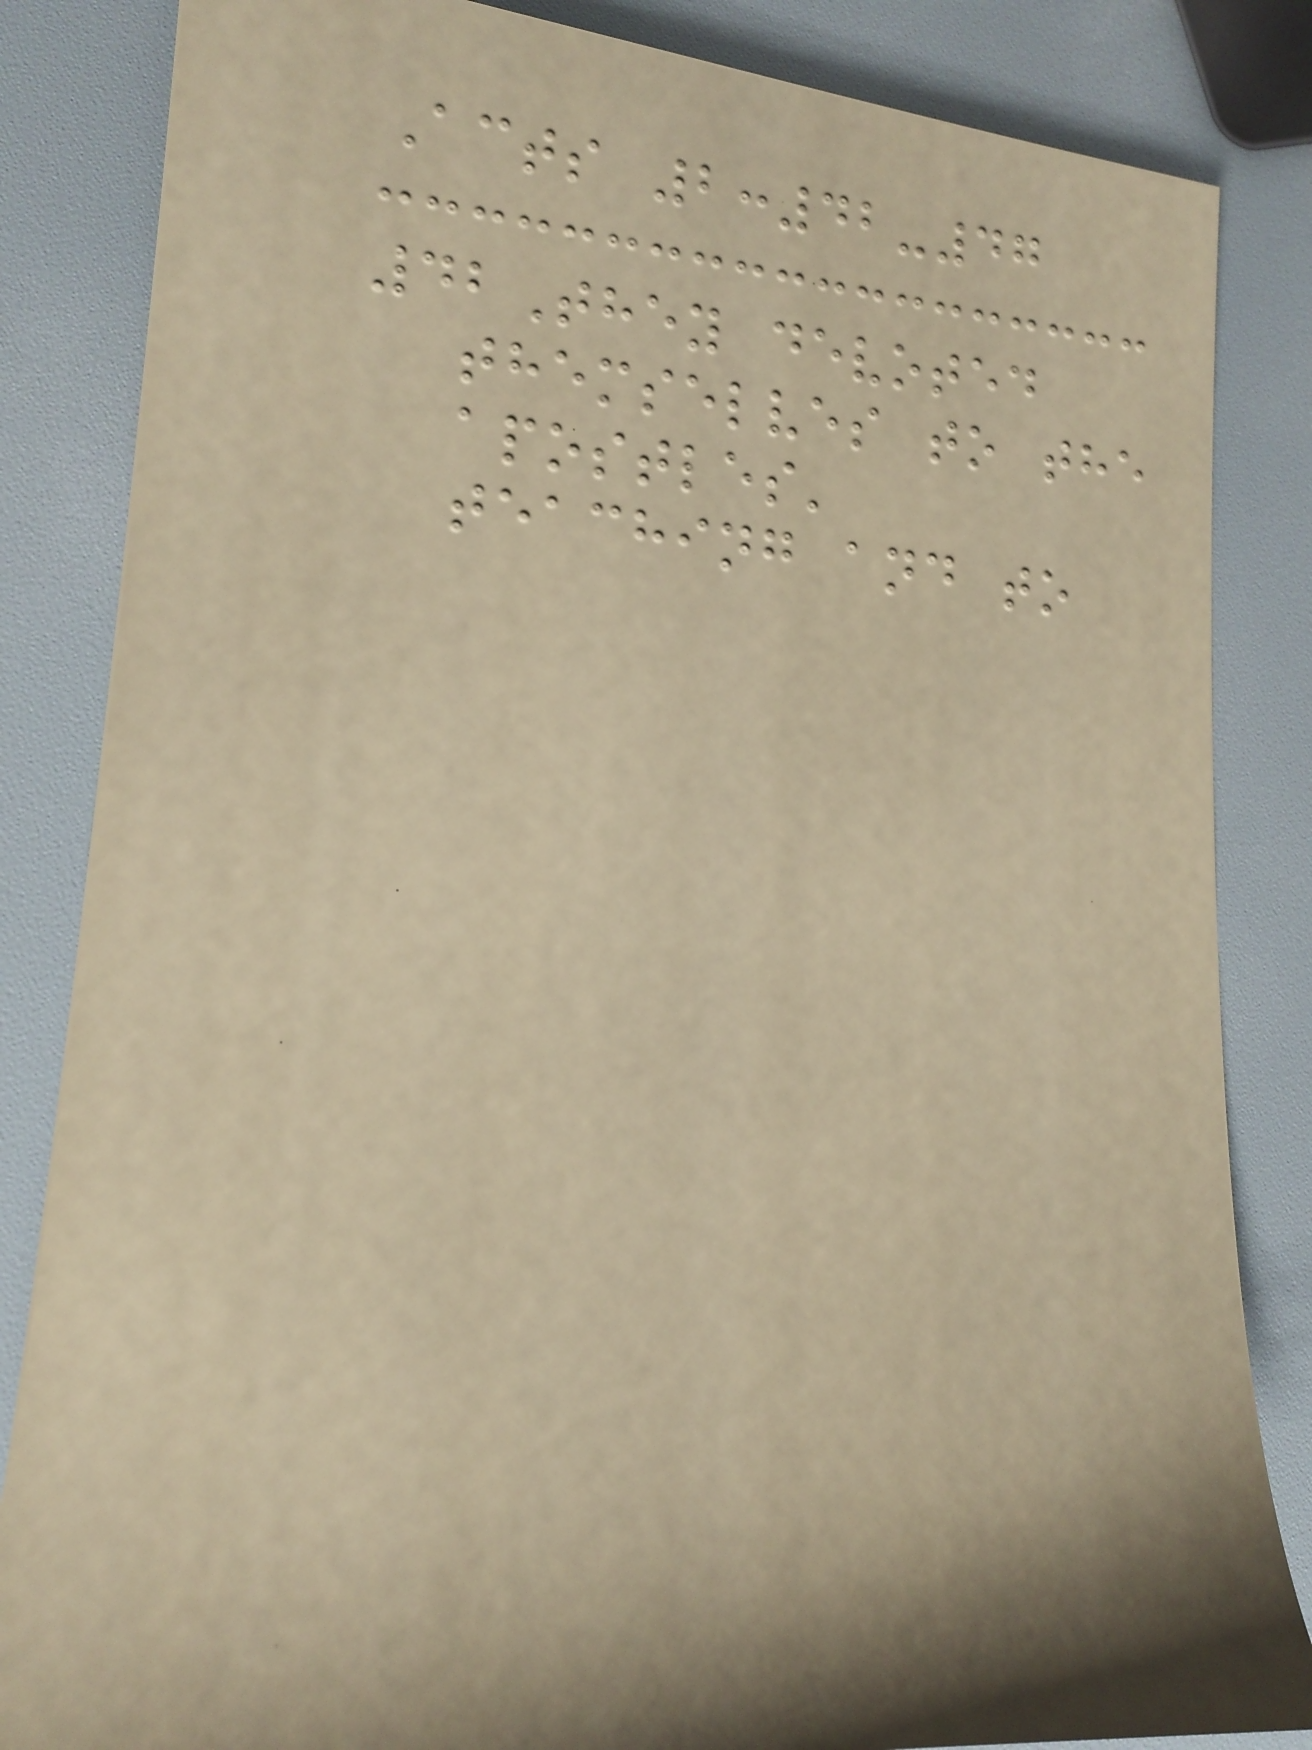Acts 2:42-47
42They devoted
themselves to the
apostles'
teaching and to
